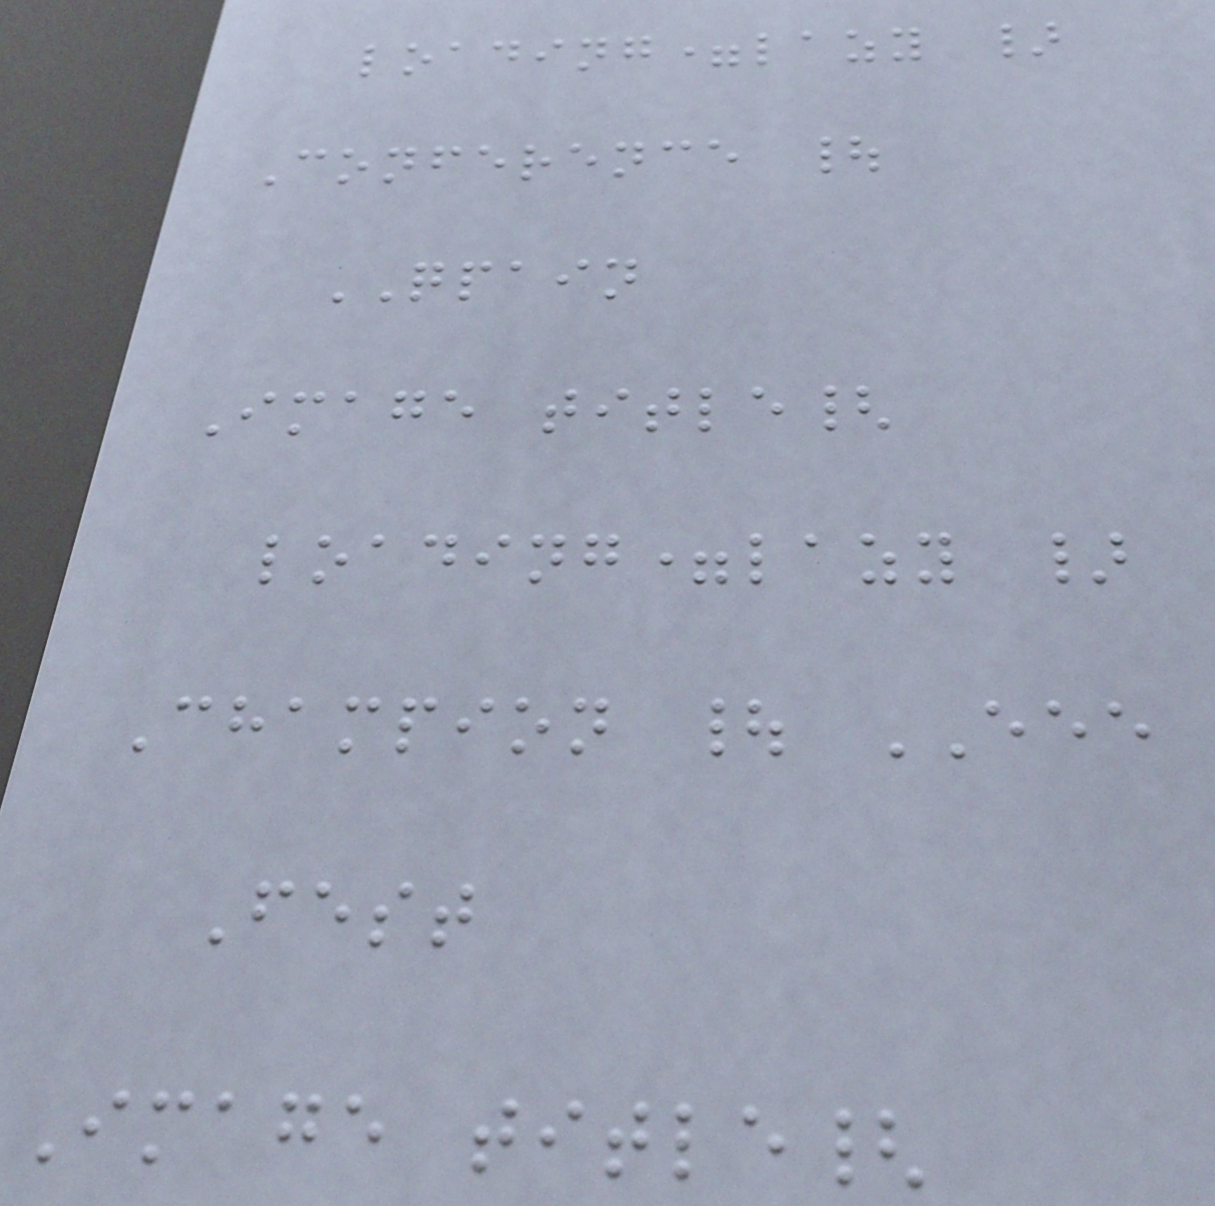loading=lazy }
Conference |
QPAIN
Image title{
loading=lazy }
Champion | EEE
Fest
Image title{
